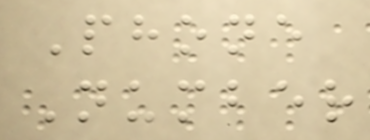Phone
Number
